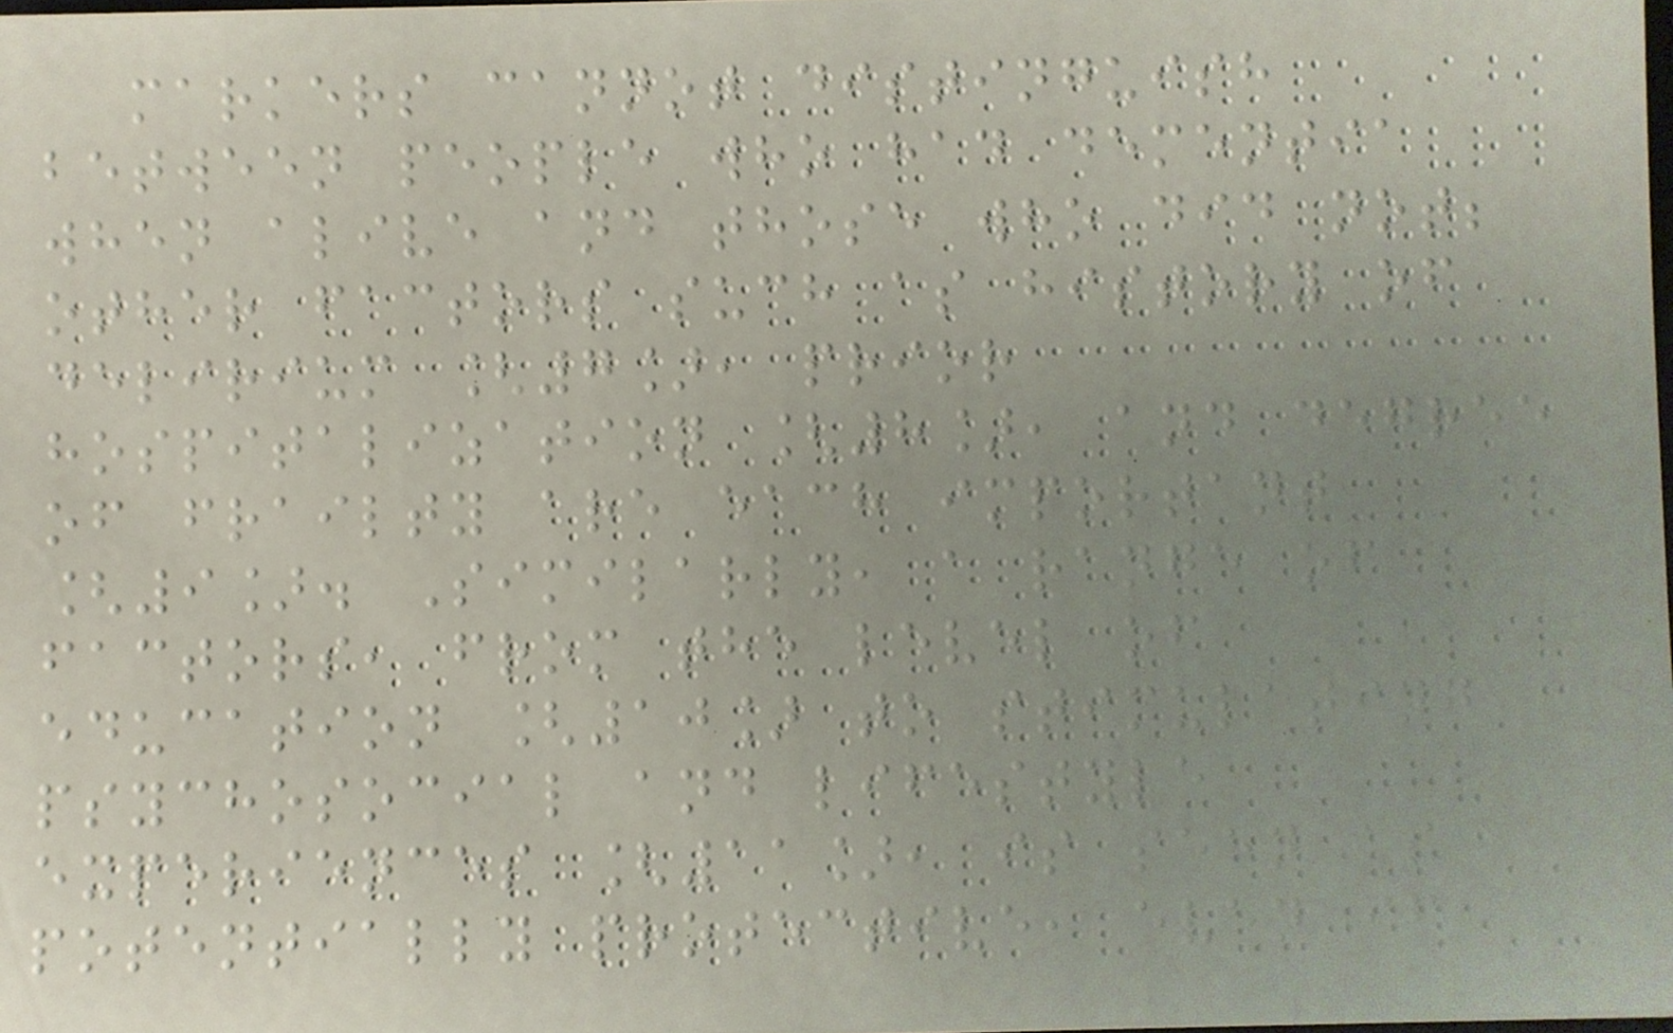markers cannot distinguish
between people who had dementia
when alive and those who did not;
other factors such as history of
delirium [7], prior
hospitalization [8], and degree
of frailty are each important
[9]. Similarly, a range of
factors, from the level of
education [10] to stimulating
psychosocial and lifestyle
experiences [11], is seen as
potentially protective, even if
